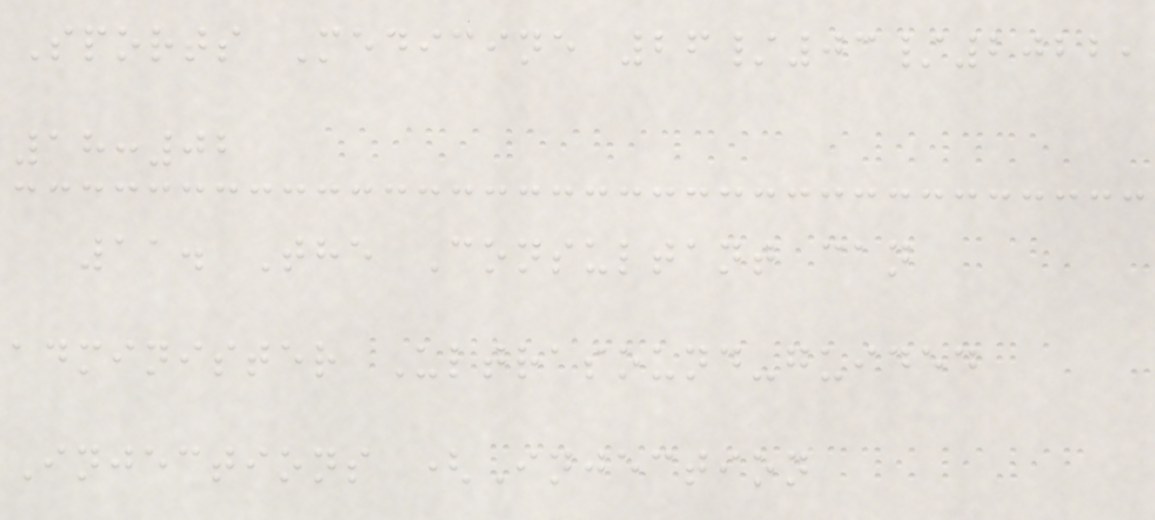Sports Medicine 26/03/2022,
18:02
11. The Consultant can
administer Ultrasound-guided
Injections (Injection
